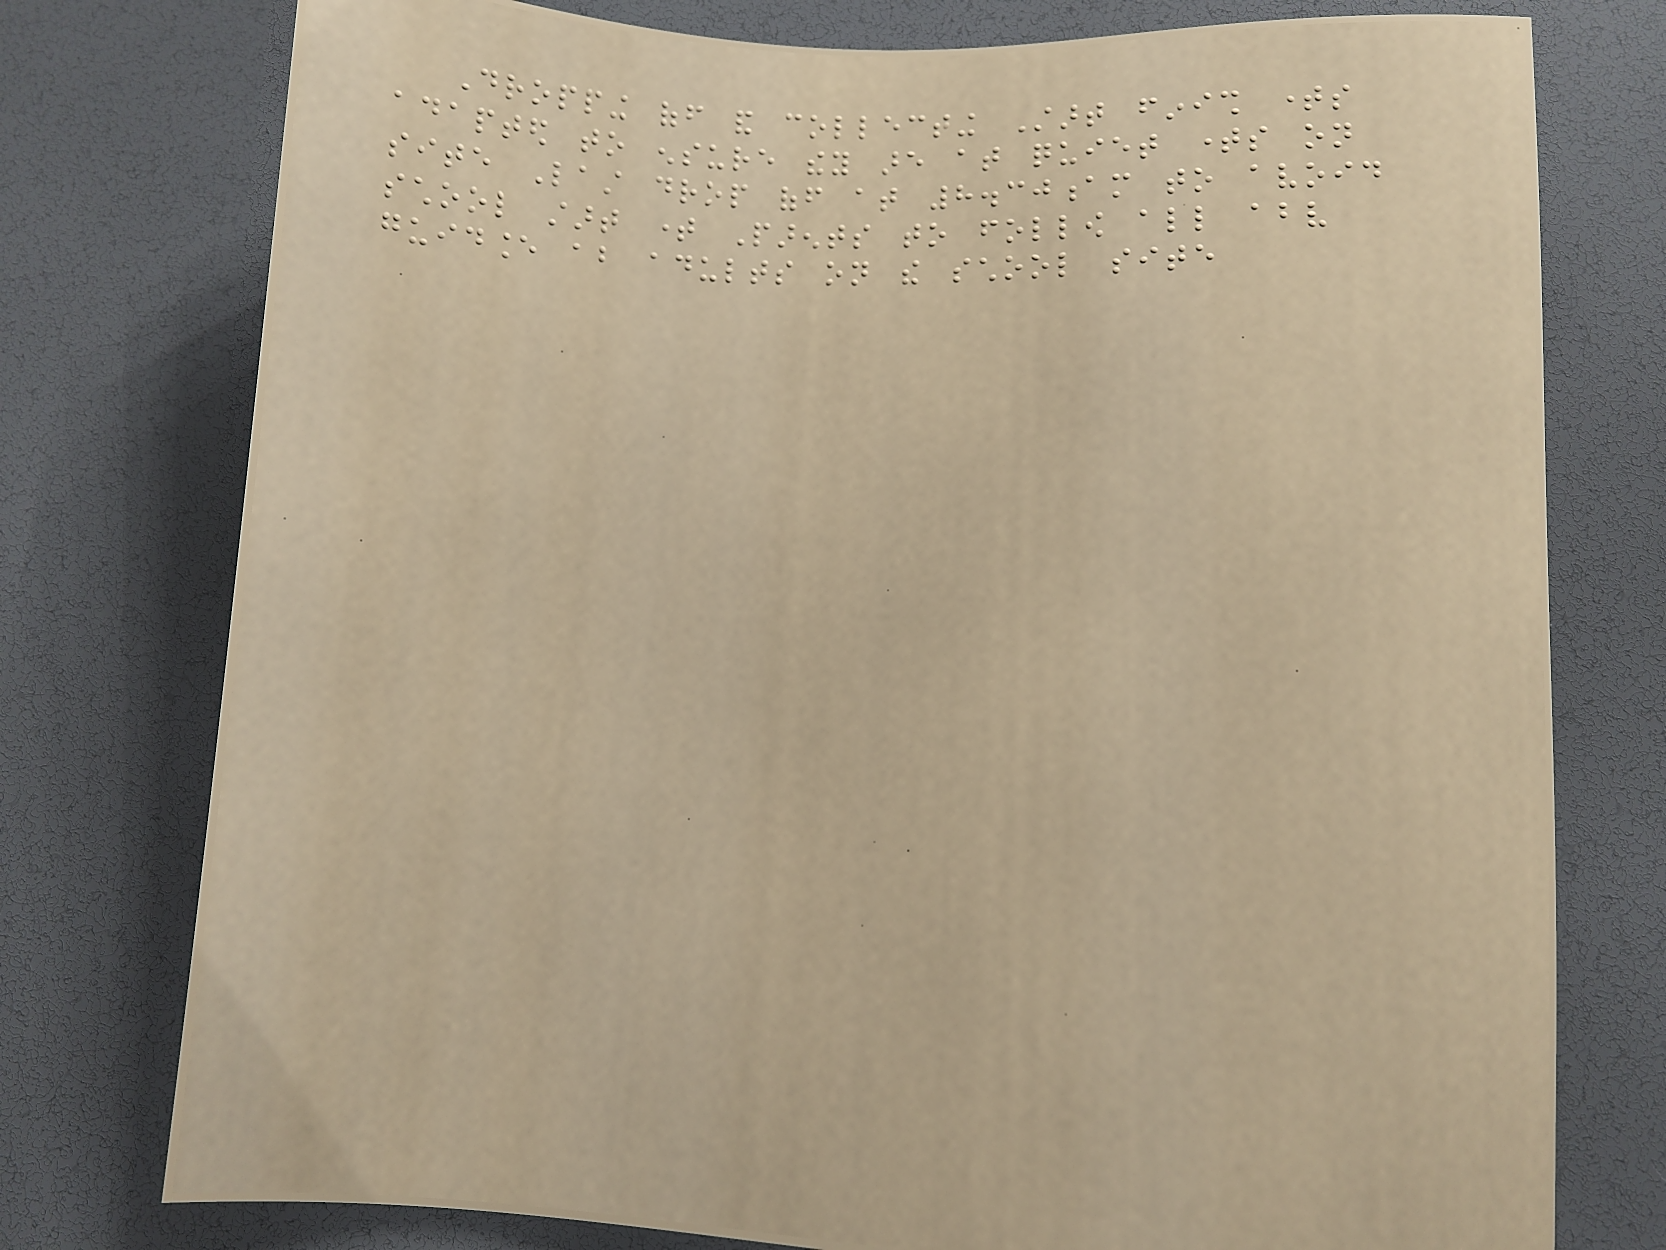Dropping off and collecting Start finish times
adapted to ensure they are at quiet times on
site Last drop off at 8.30am to avoid
school start time Parents to follow all above
guidance about adults on the school site
